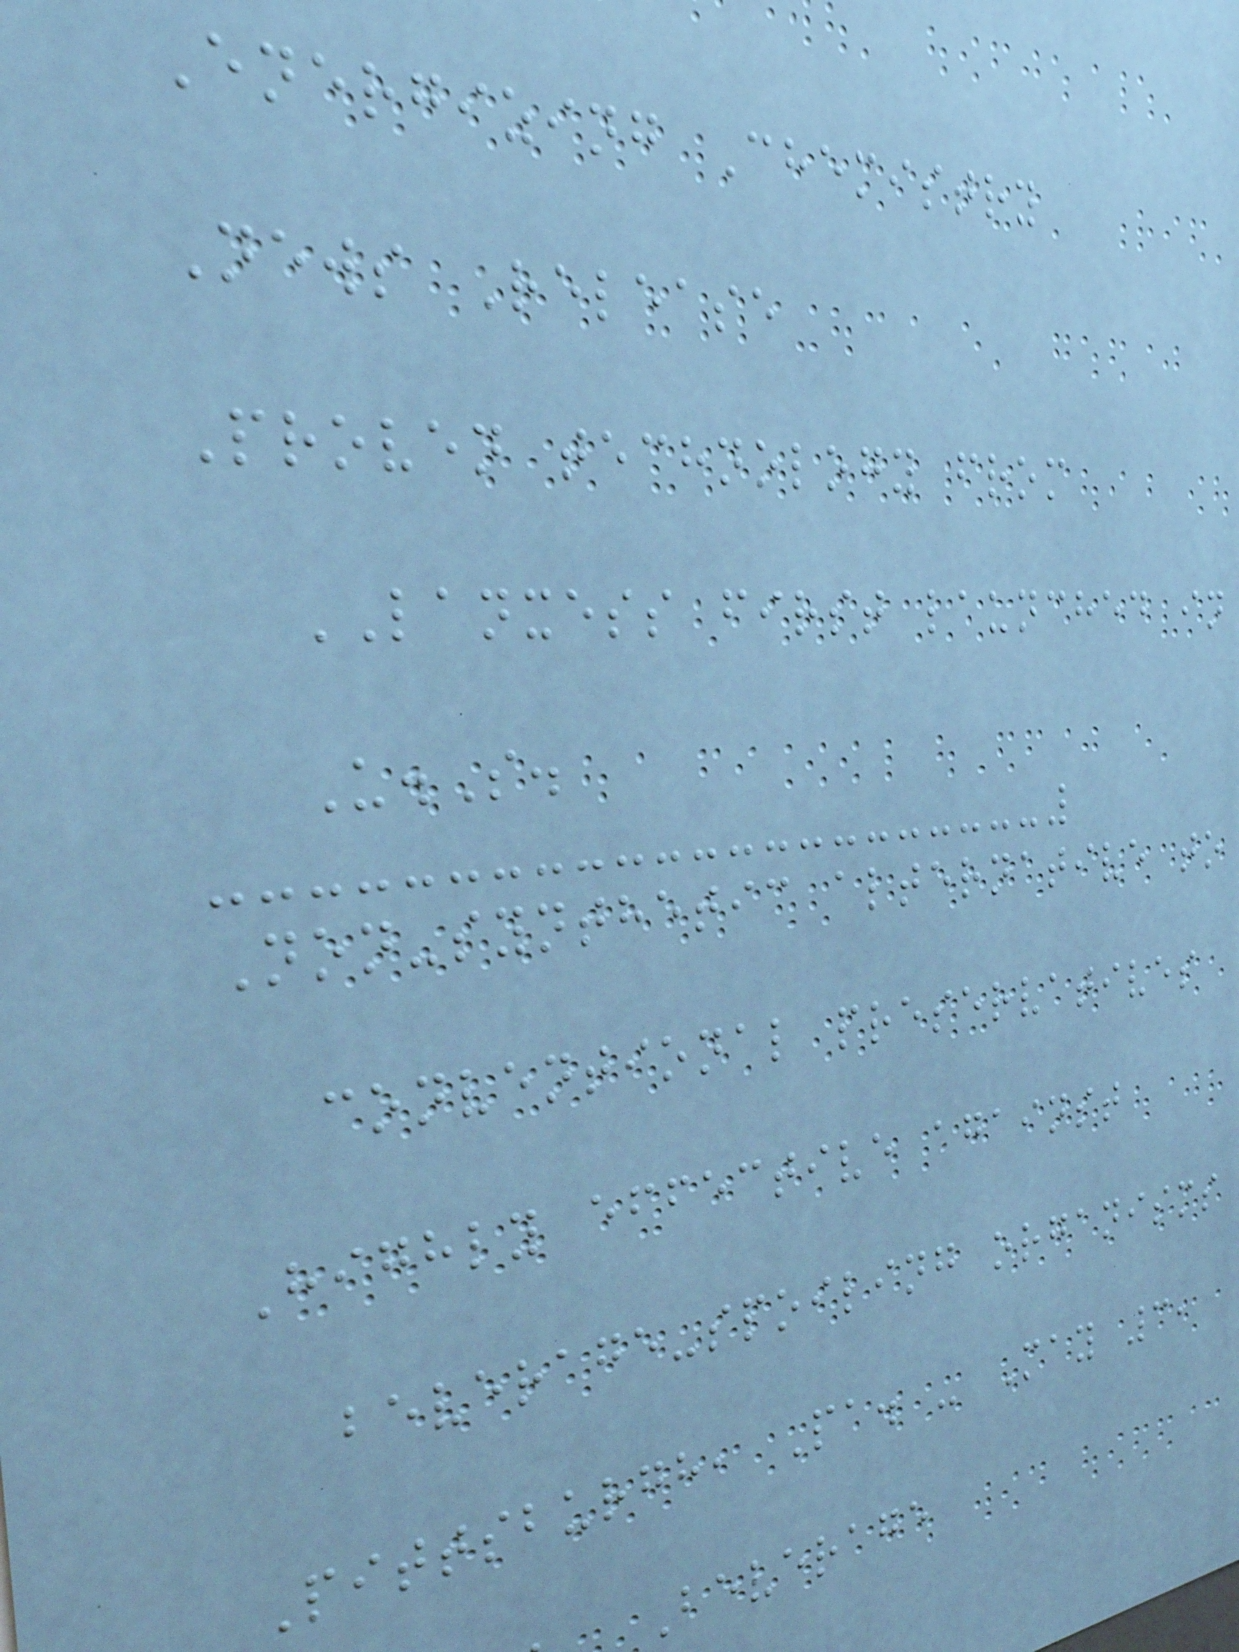Energizing Chemistry
News Release
Proven technology from
LANXESS first launched in
U.S.
Non-synthetic alternative to
conventional preservatives
Highly effective against
beverage-spoiling organisms
Pittsburgh, Pa. - May 3,
Beverage
